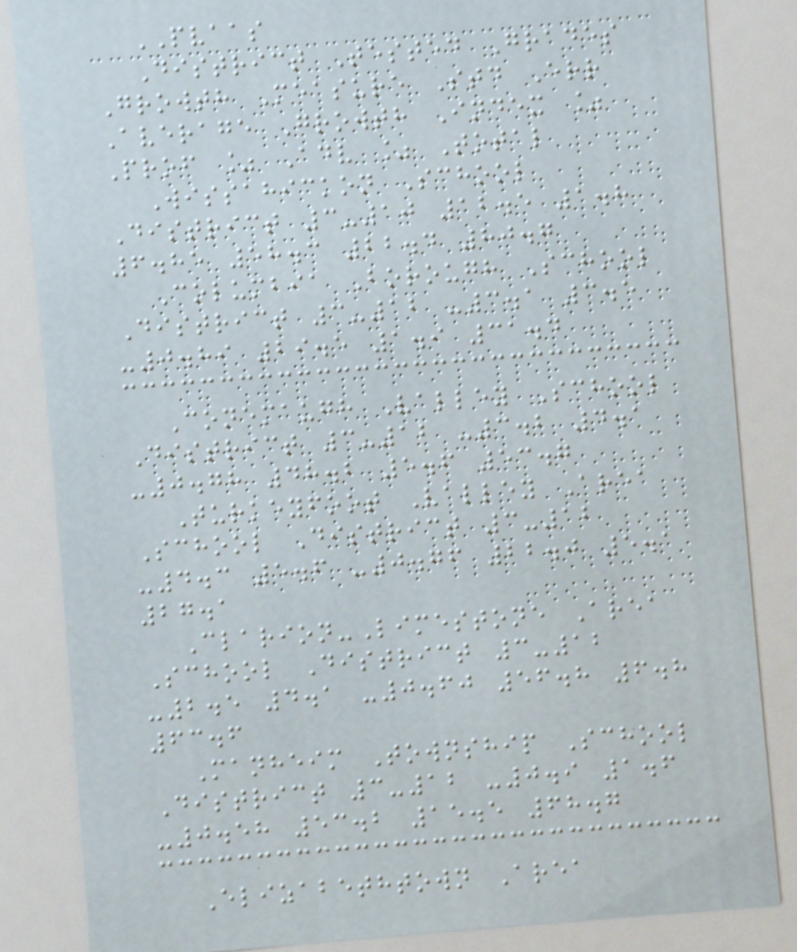PVAAS
District Tested Grades
Growth Measure Std Err
Average Growth Index %
Prof % Adv % Total
Wissahickon School
District 3-10 12.5 1.8
6.85 58.3 22.4 80.7
Columbia Borough School
District 3-12 -3.1 3.5
-0.89 29.5 1.9 31.4
Conemaugh Valley School
District 3-12 -3.2 4.1
-0.78 48.2 5.6 53.7
Turkeyfoot Valley Area
School District 3-12
-4.3 5.6 -0.76 22.0 5.1
27.1
Clarion-Limestone Area
School District 3-12
-2.5 4.1 -0.60 56.8 6.8
63.6
Manheim Township School
District 3-12 -0.9 1.6
-0.58 53.2 15.5 68.7
Elizabethtown Area
